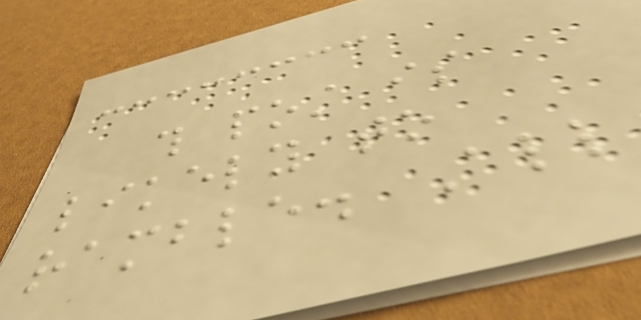this post is
likely to
ramble. All
